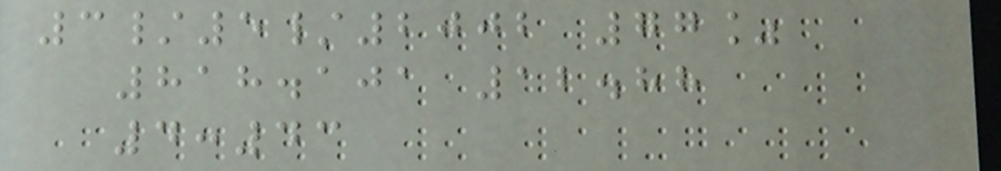3/5/2002 77%
818.101 12.88
4:43
